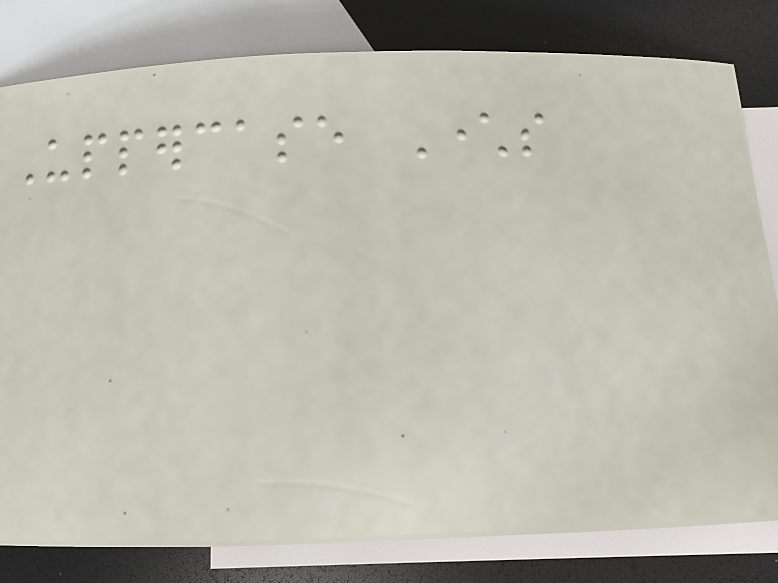Uppercase Characters
